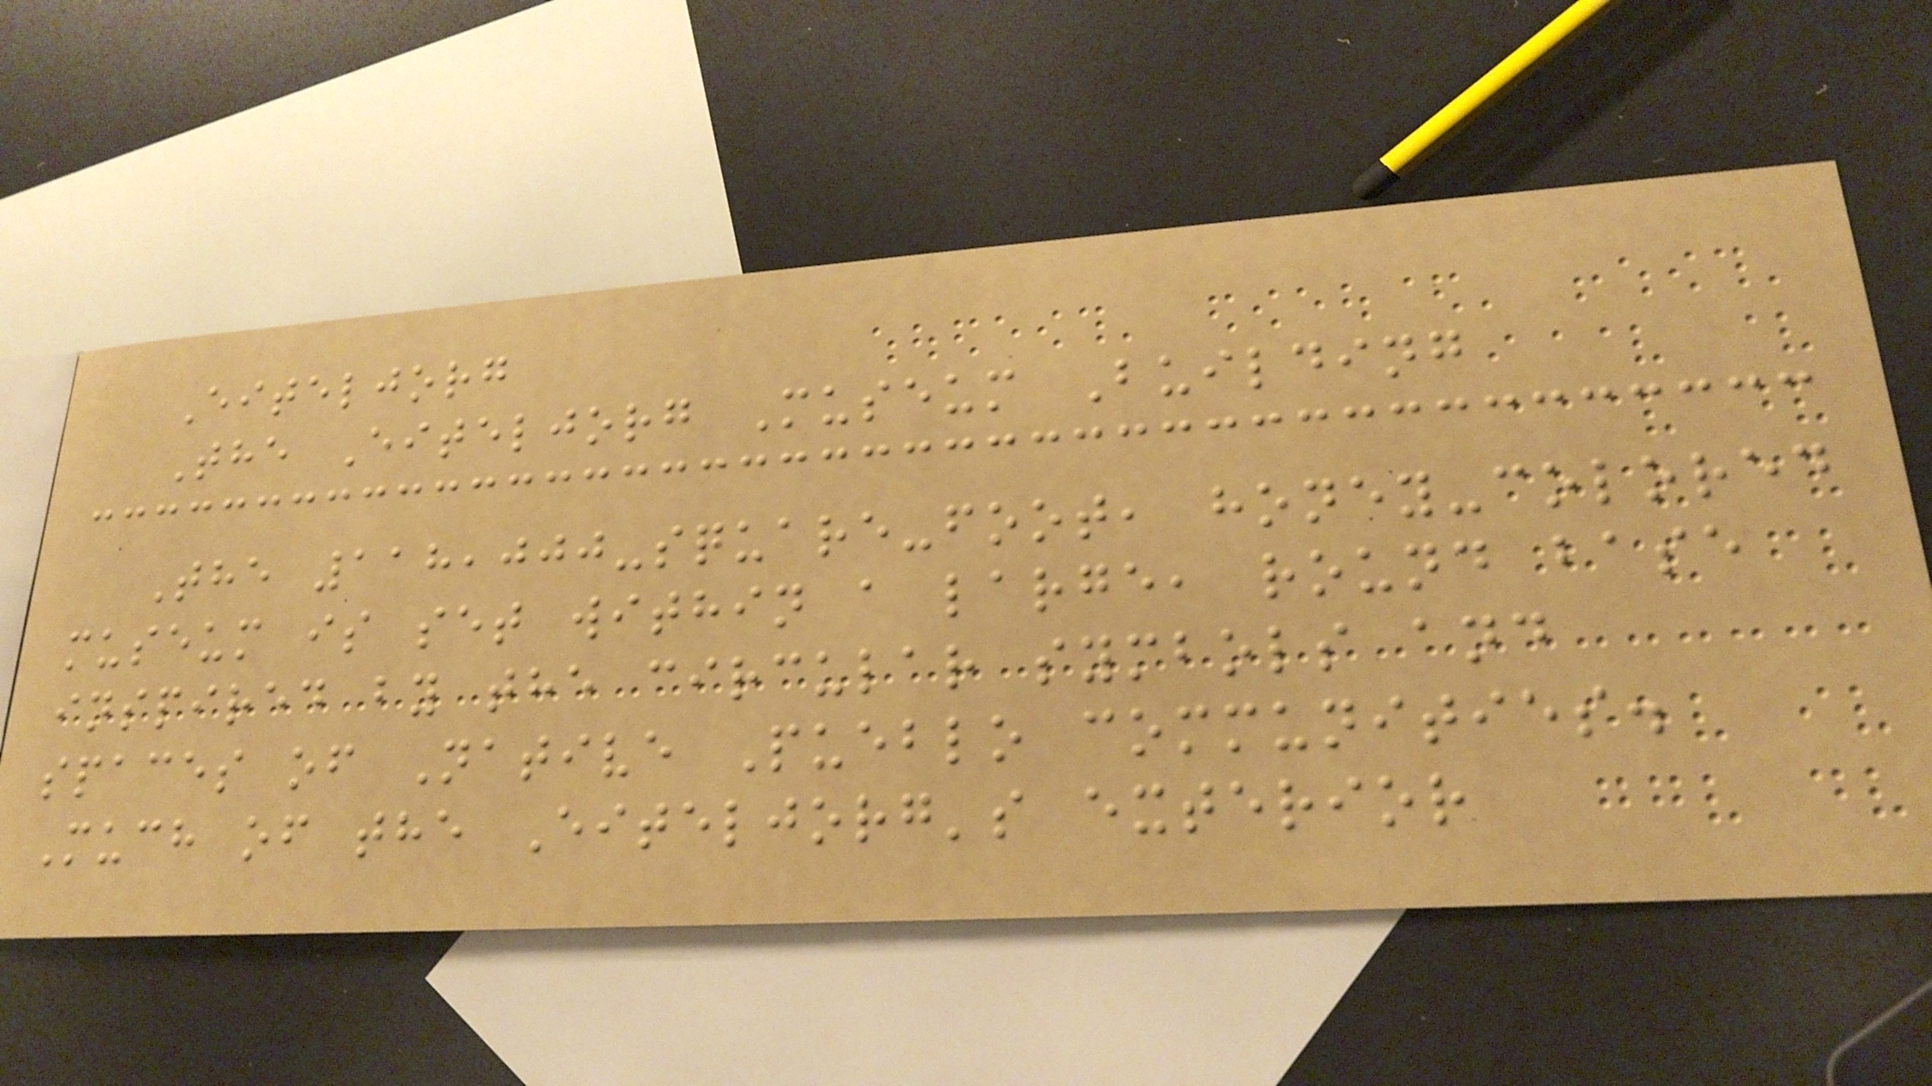Eiteljorg
The Eiteljorg Museum Building
The 118,000-square-foot, honey-colored
museum is set within a large, round base
inspired by the circular symbols and
spaces of Native Pueblo communities.
Much of the Eiteljorg's exterior
